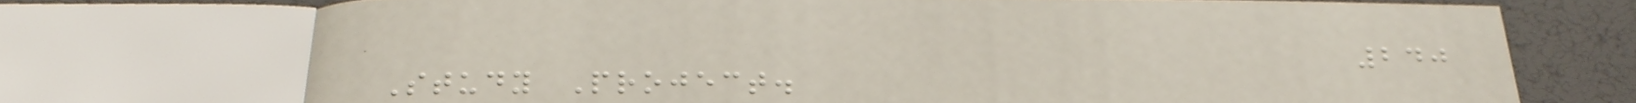240
Study Project.
